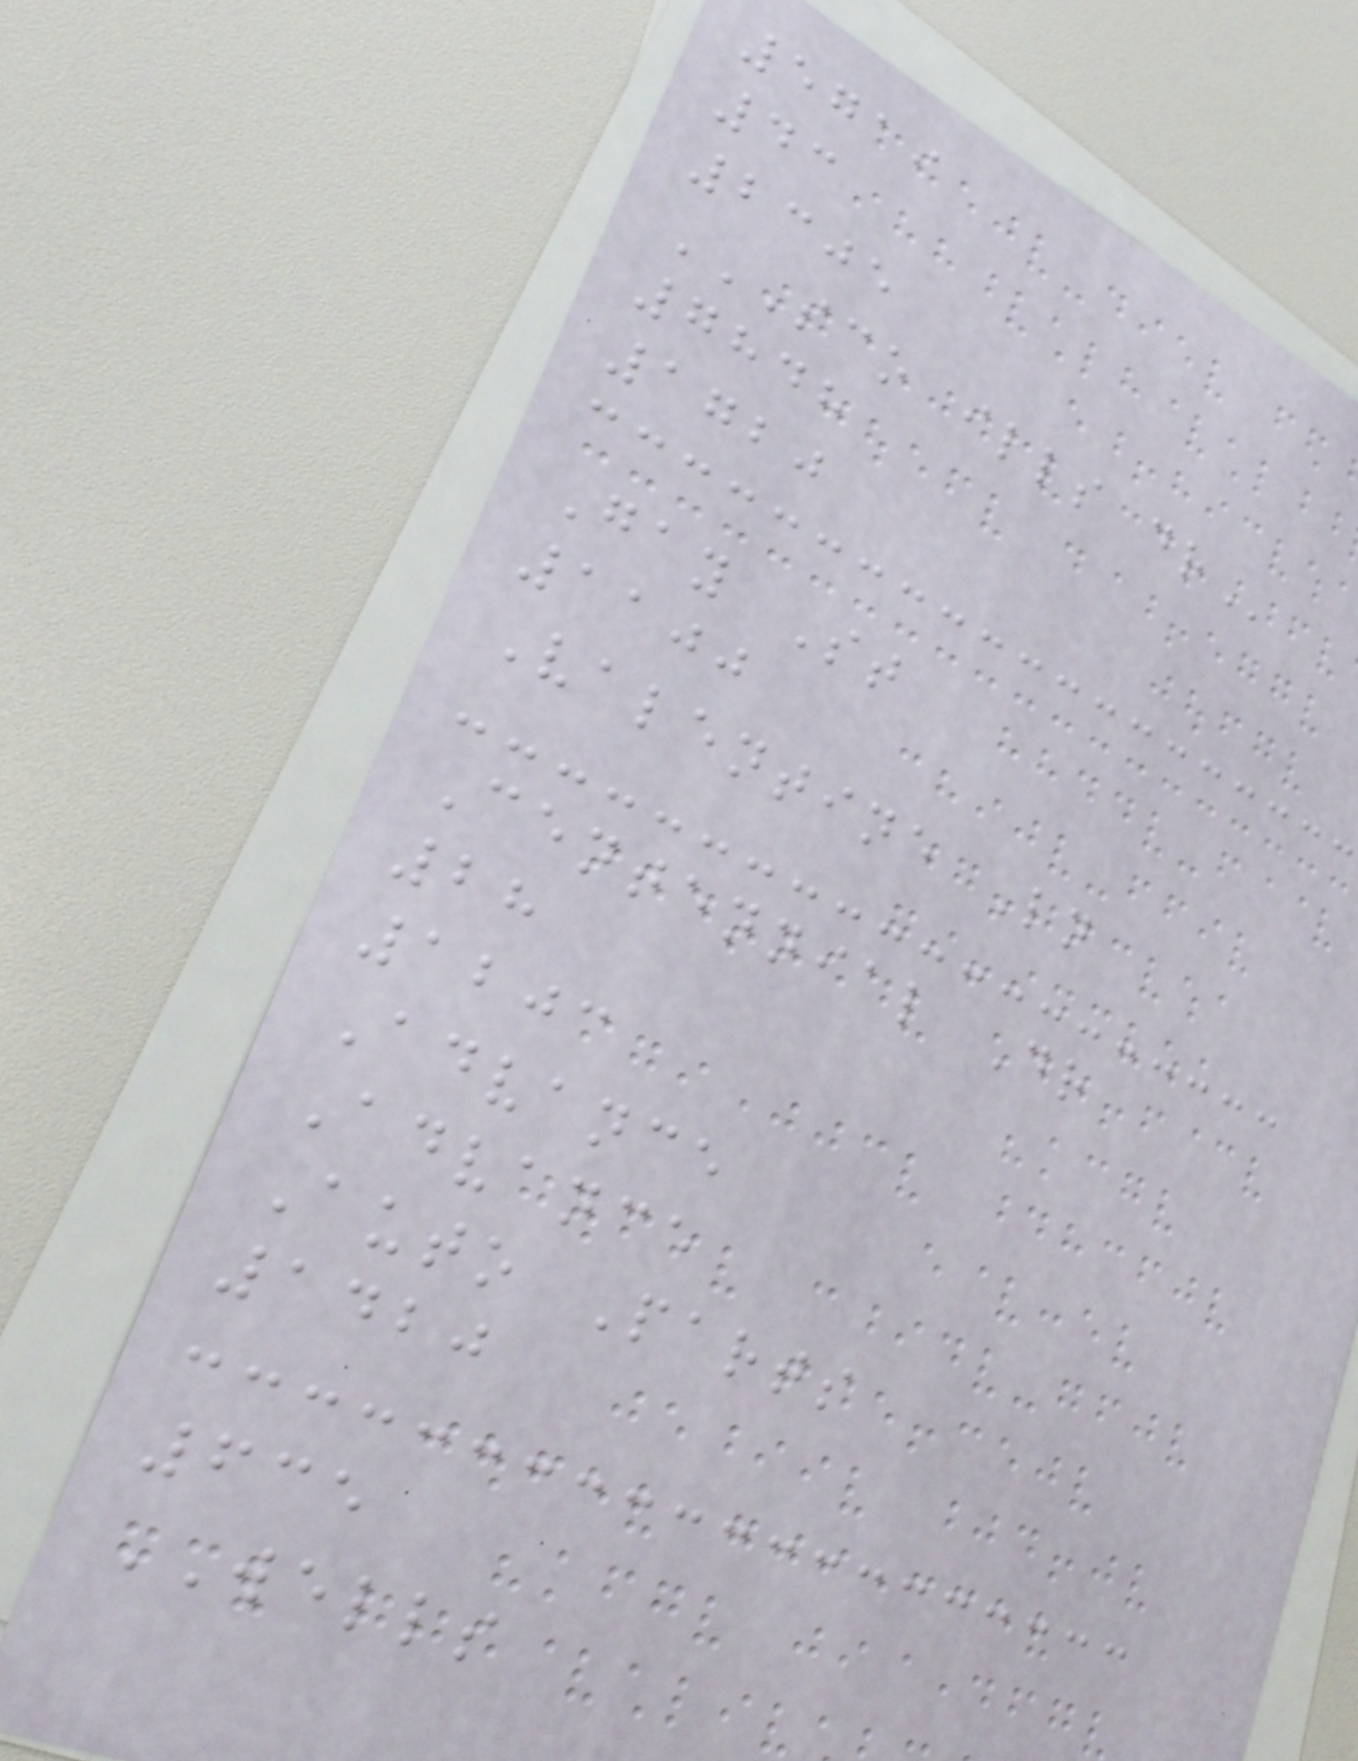5719
43
2305
SCO ILLS DR
7848
1720
Gay St
1100
Valentine Ln
Centennial Dr
28
1203
Advance
Advance
Auto Parts
1420
635
WELLS
